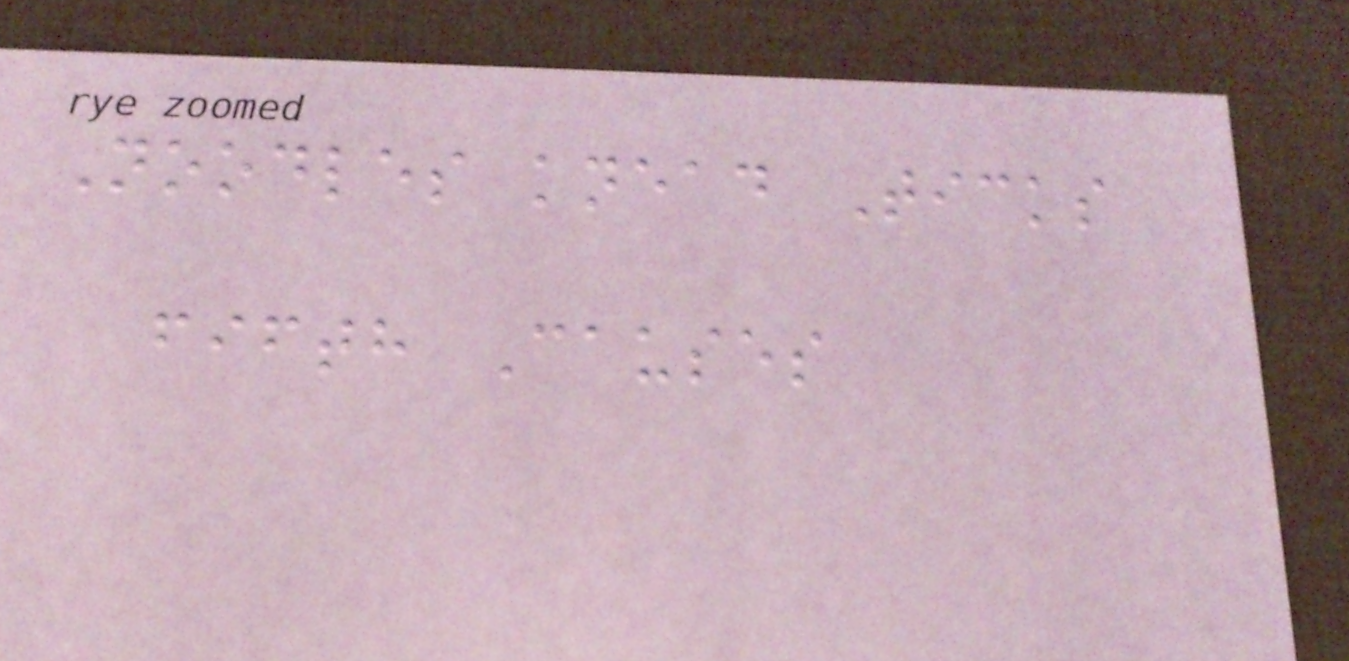Noodles knead Ticks
fifth Causes
